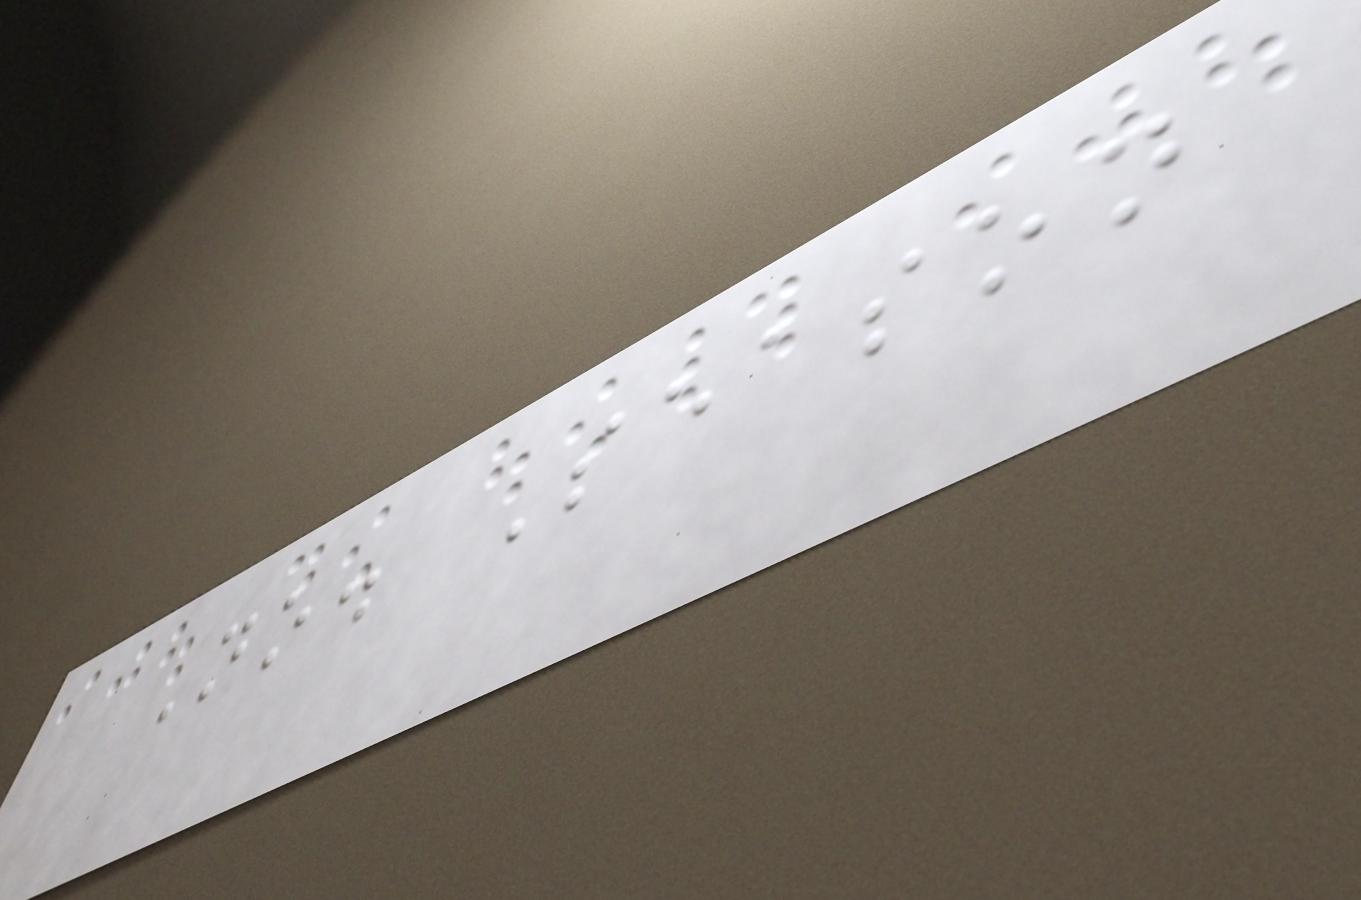No. Season
